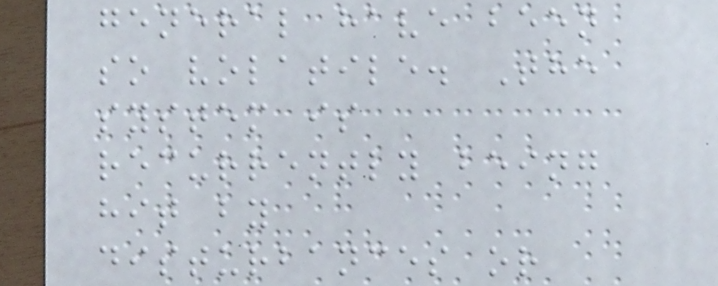general have been
so volatile. The
system is
recurrently being
hit by
disturbances or
